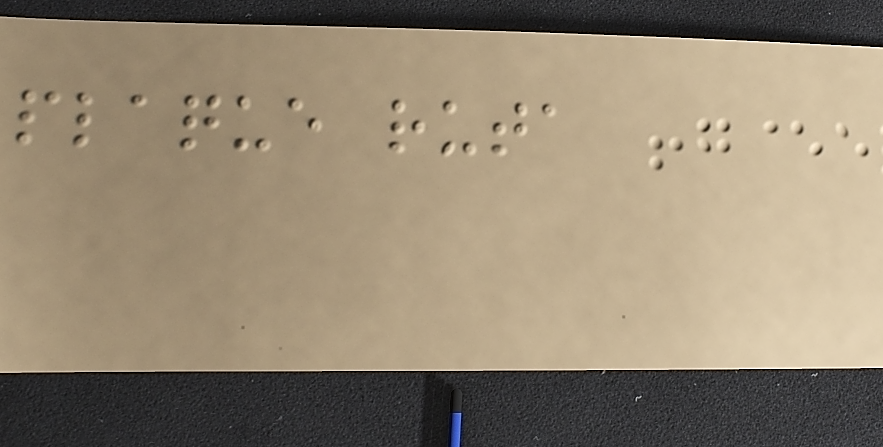plaque ruta
